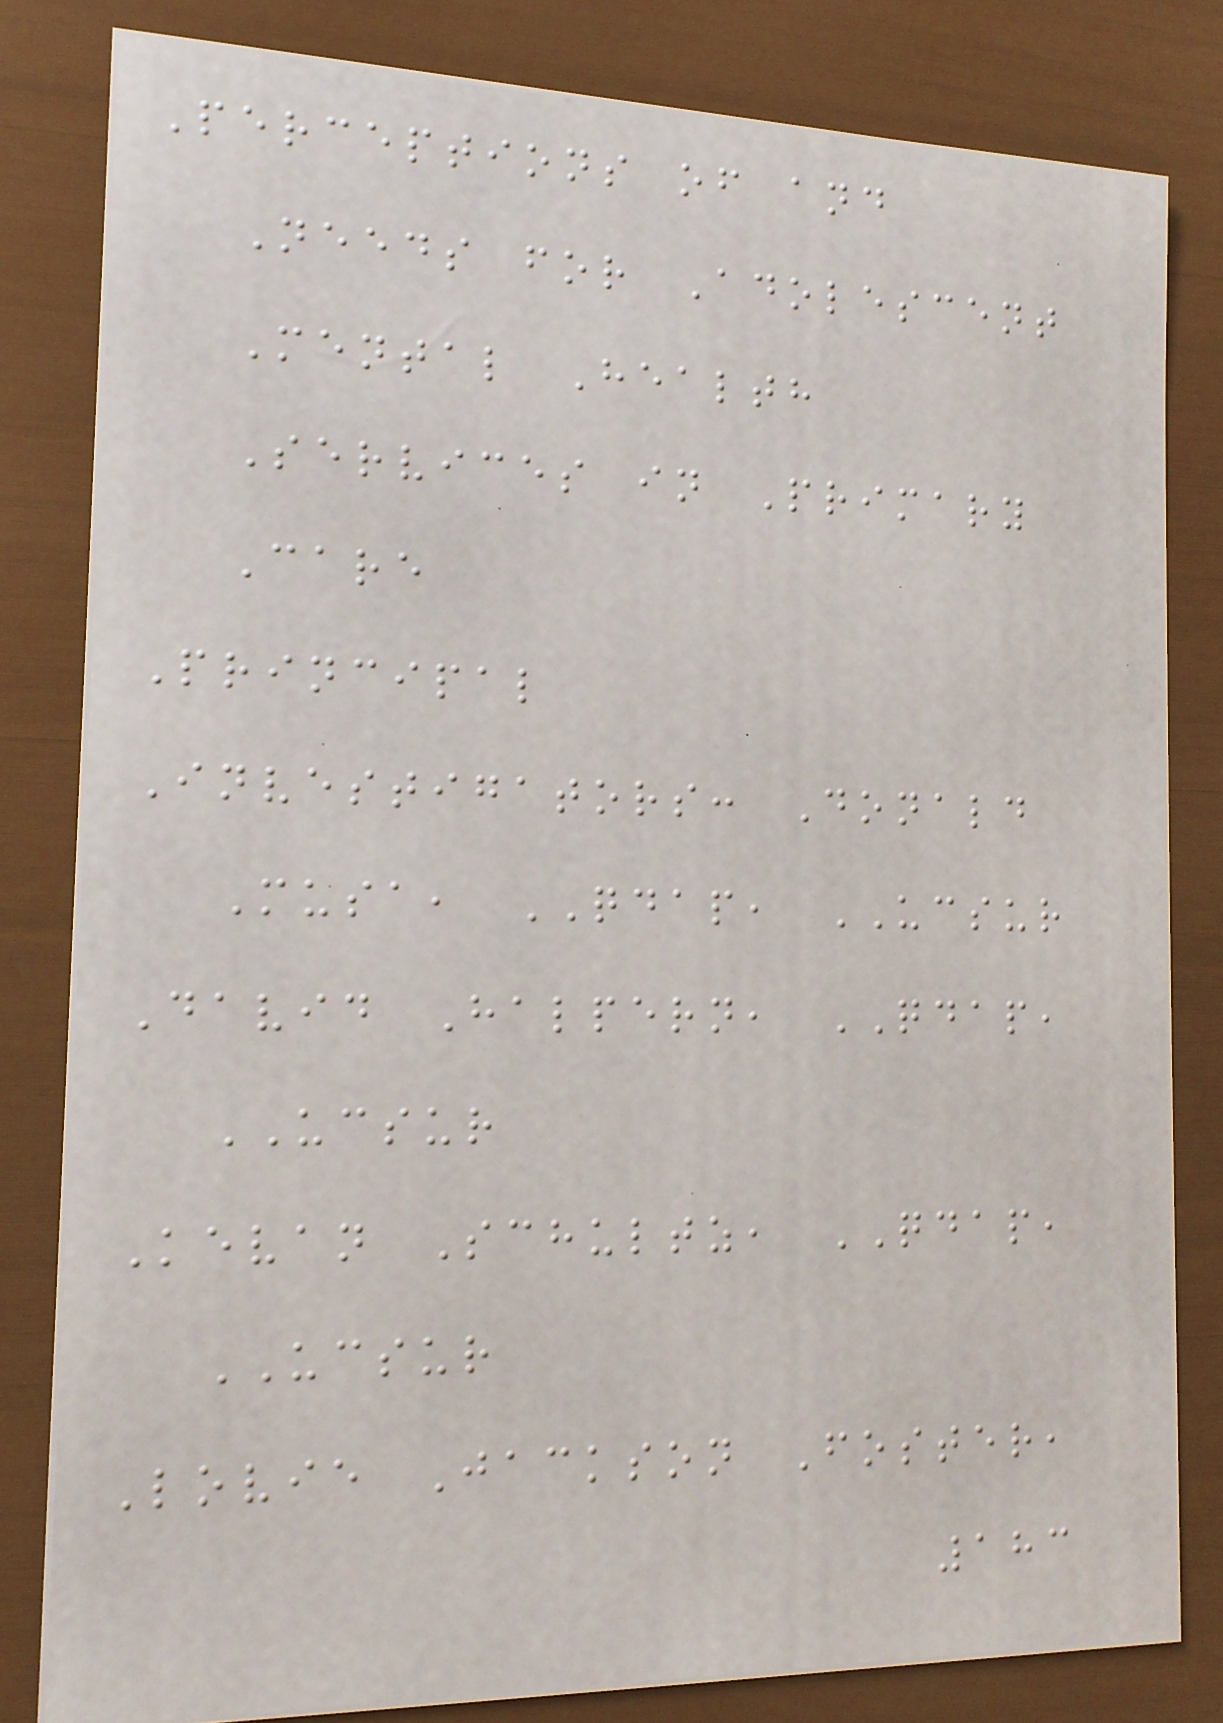Perceptions of and
Needs for Adolescent
Mental Health
Services in Primary
Care
Principal
Investigators: Donald
Musa, QDAP, UCSUR
David Halpern, QDAP,
UCSUR
Kevan Schultz, QDAP,
UCSUR
Lovie Jackson Foster,
183
